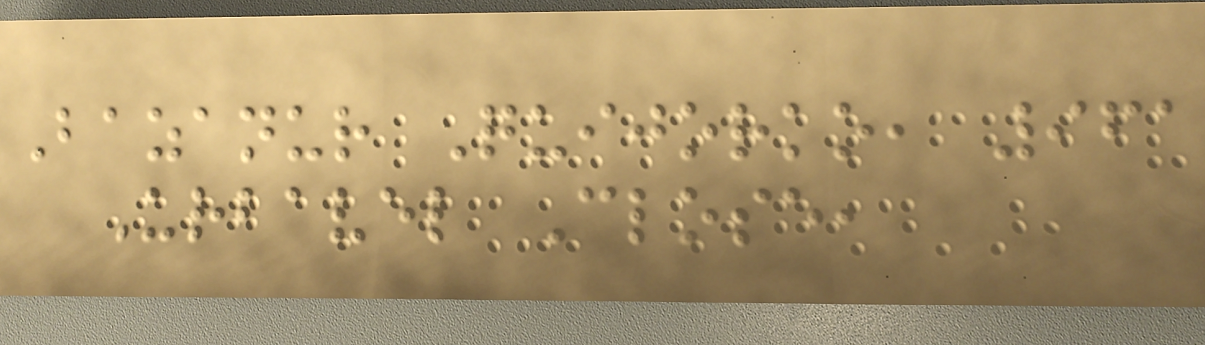Bazanur Quijorko, 961
Urbavel Close,
